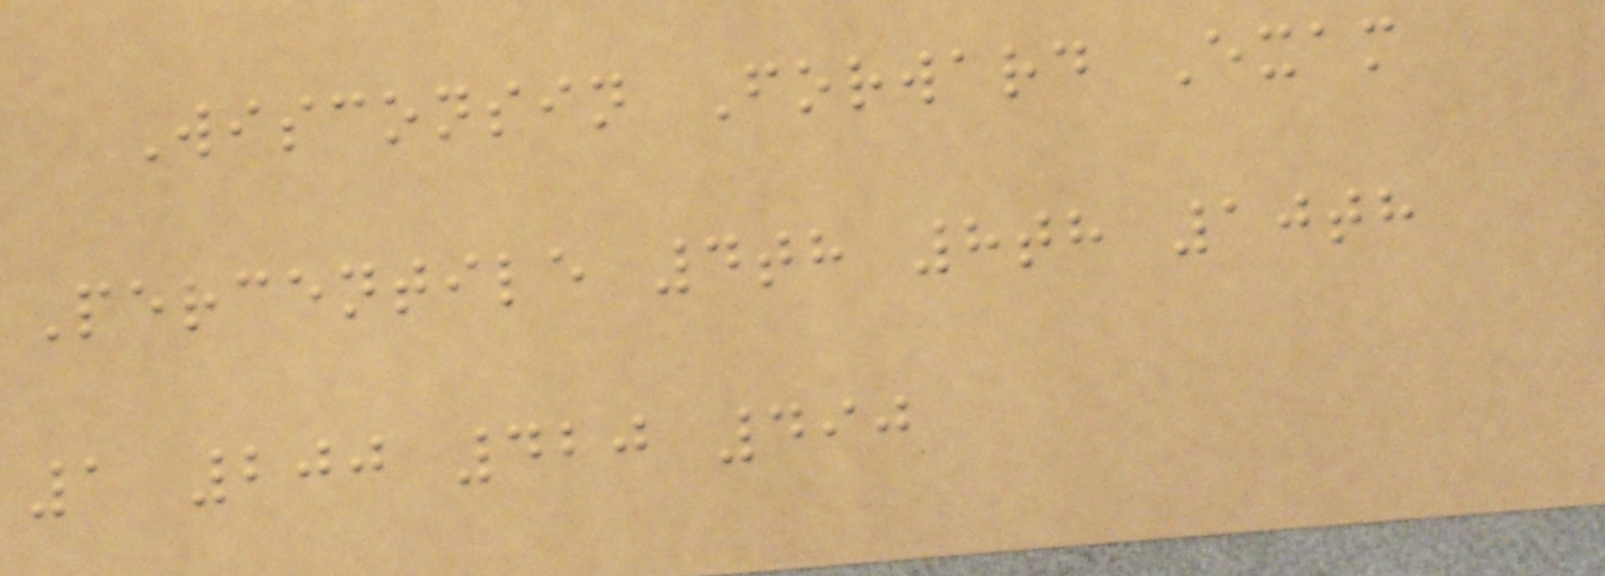Wisconsin Forward Exam
Percentile 4th 8th 10th
1 200 420 490
